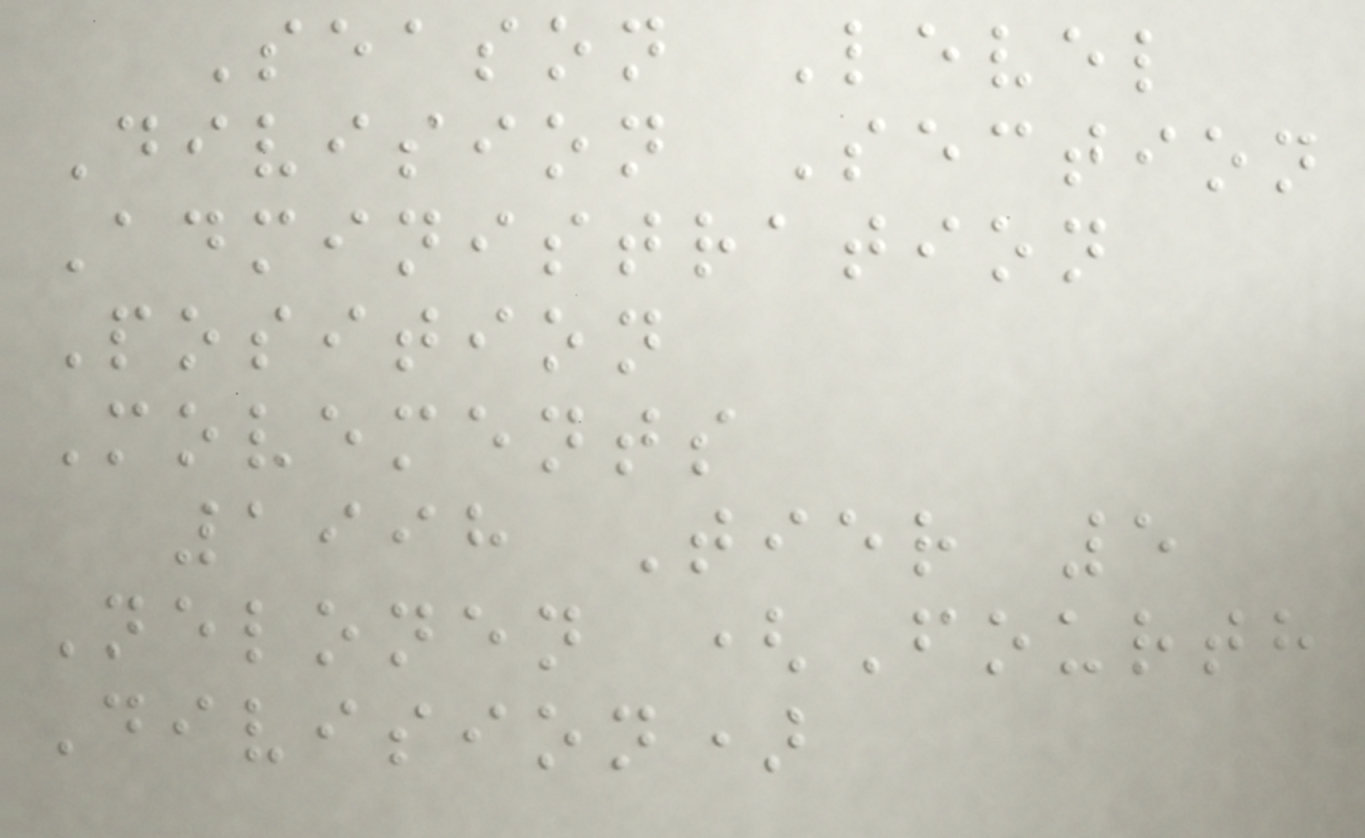Season Level
Division Section
Administration
Position
Movements
1998 Tier 5
Nelonen (Fourth
Division)
